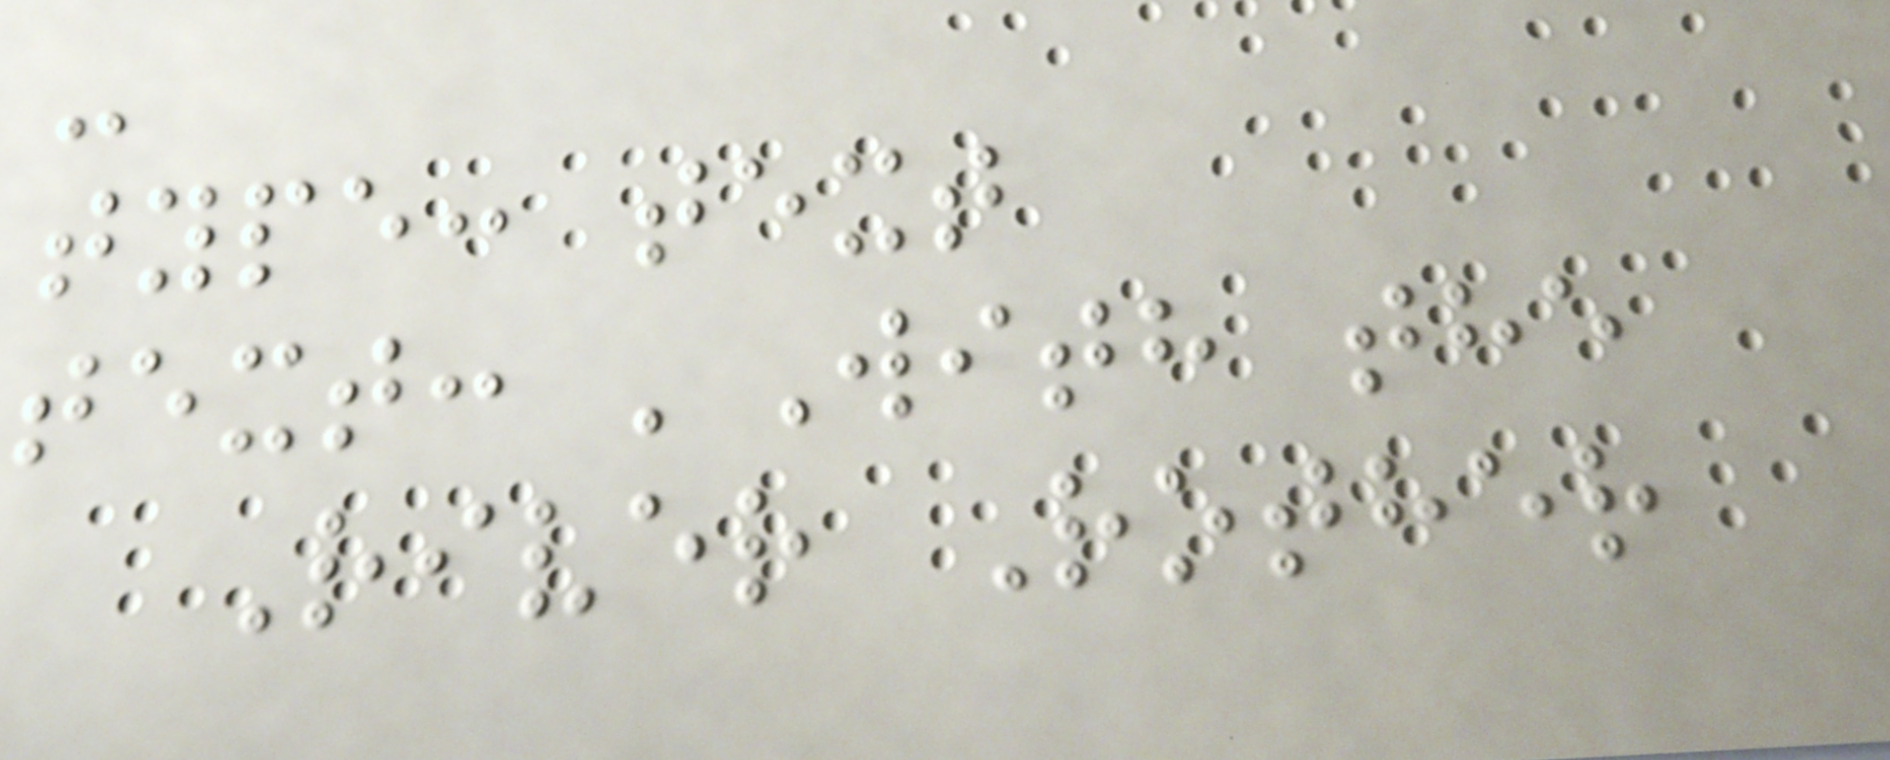-
type: text
text: 'With the
River Rother
